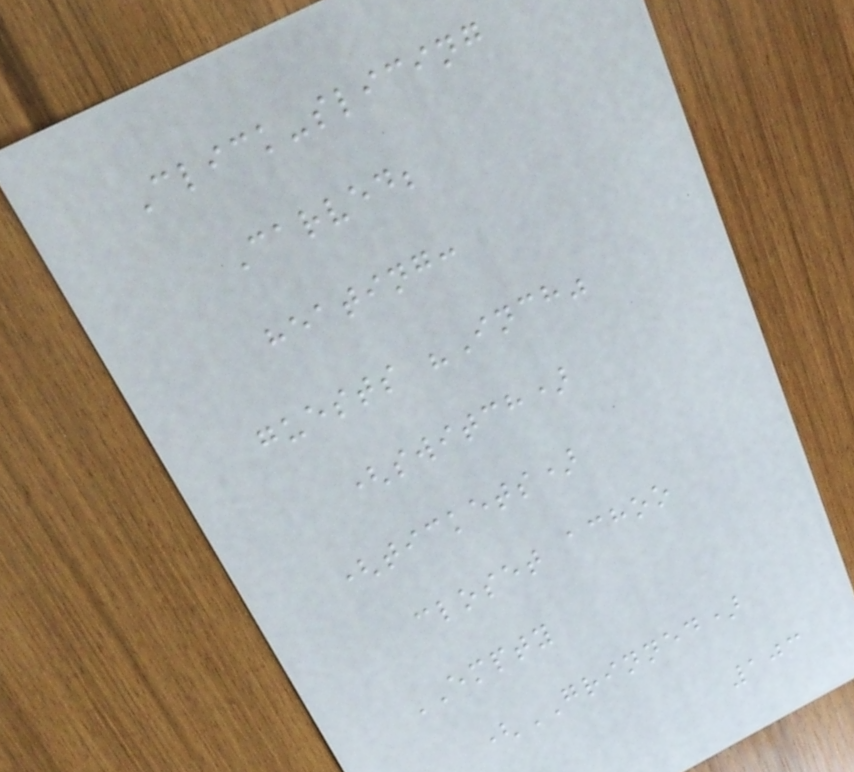Click-slicing
Carved;
heating:
guests "Inch"
(switch)
(tickets)
closet achoo
EMPTY
(GRINNED)
103
